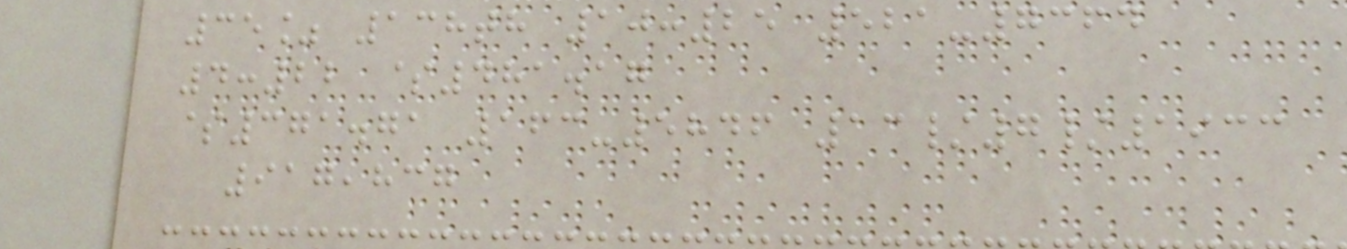35% 138th 10:25 521-7364
4:22 $481.17
$371.71 163-5846 13/7/1933
917,837
